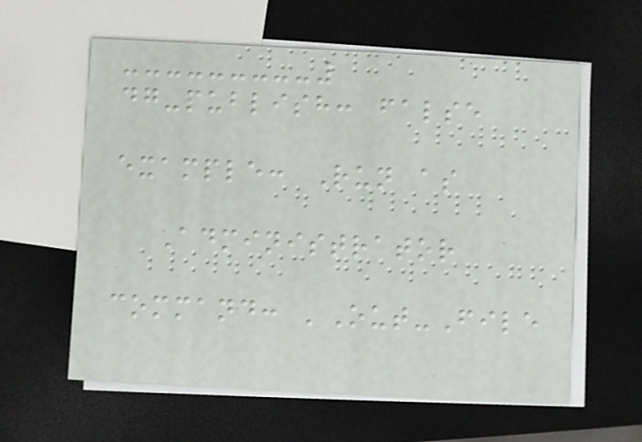dg-publish: false
example: Run as
Administrator
command: 'Out-File
